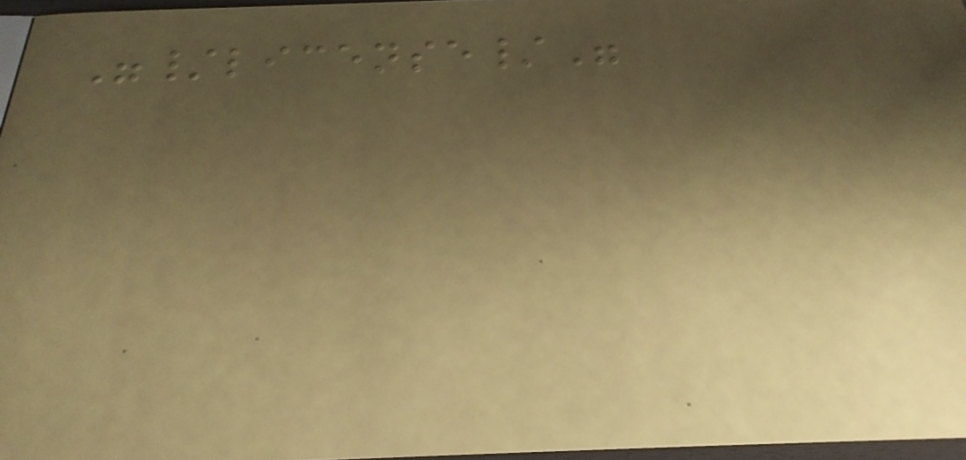"/license/"
